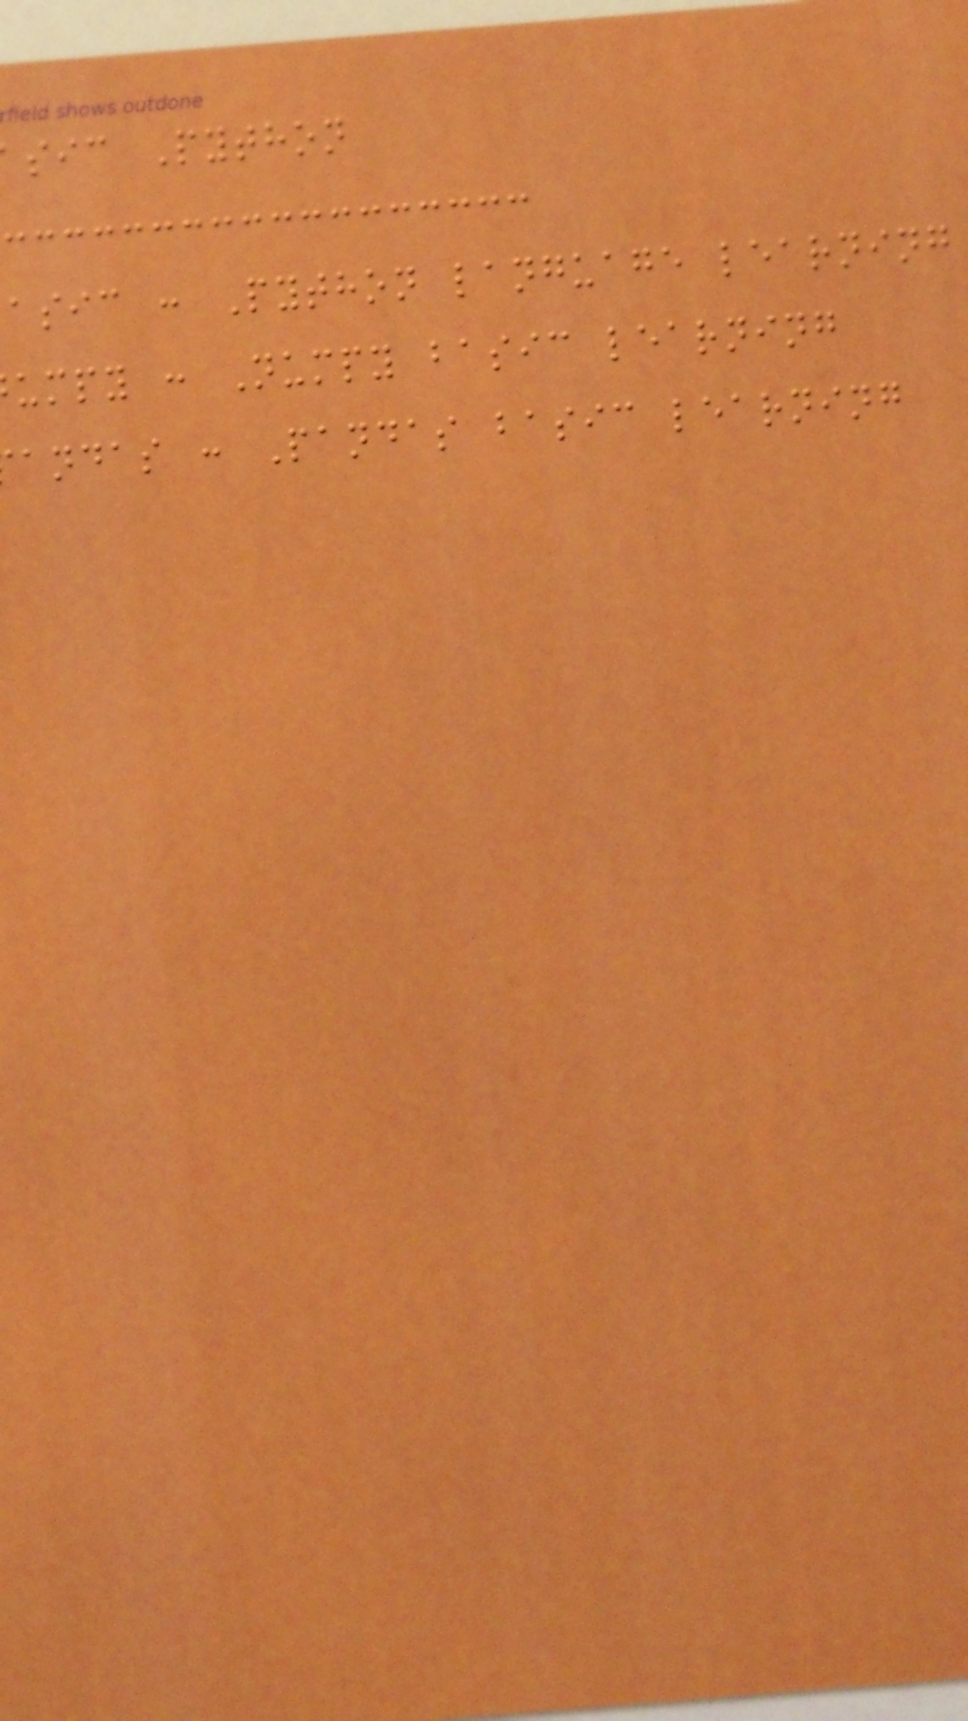sic Python
asic : Python language learning
umpy : Numpy basic learning
andas : Pandas basic learning
